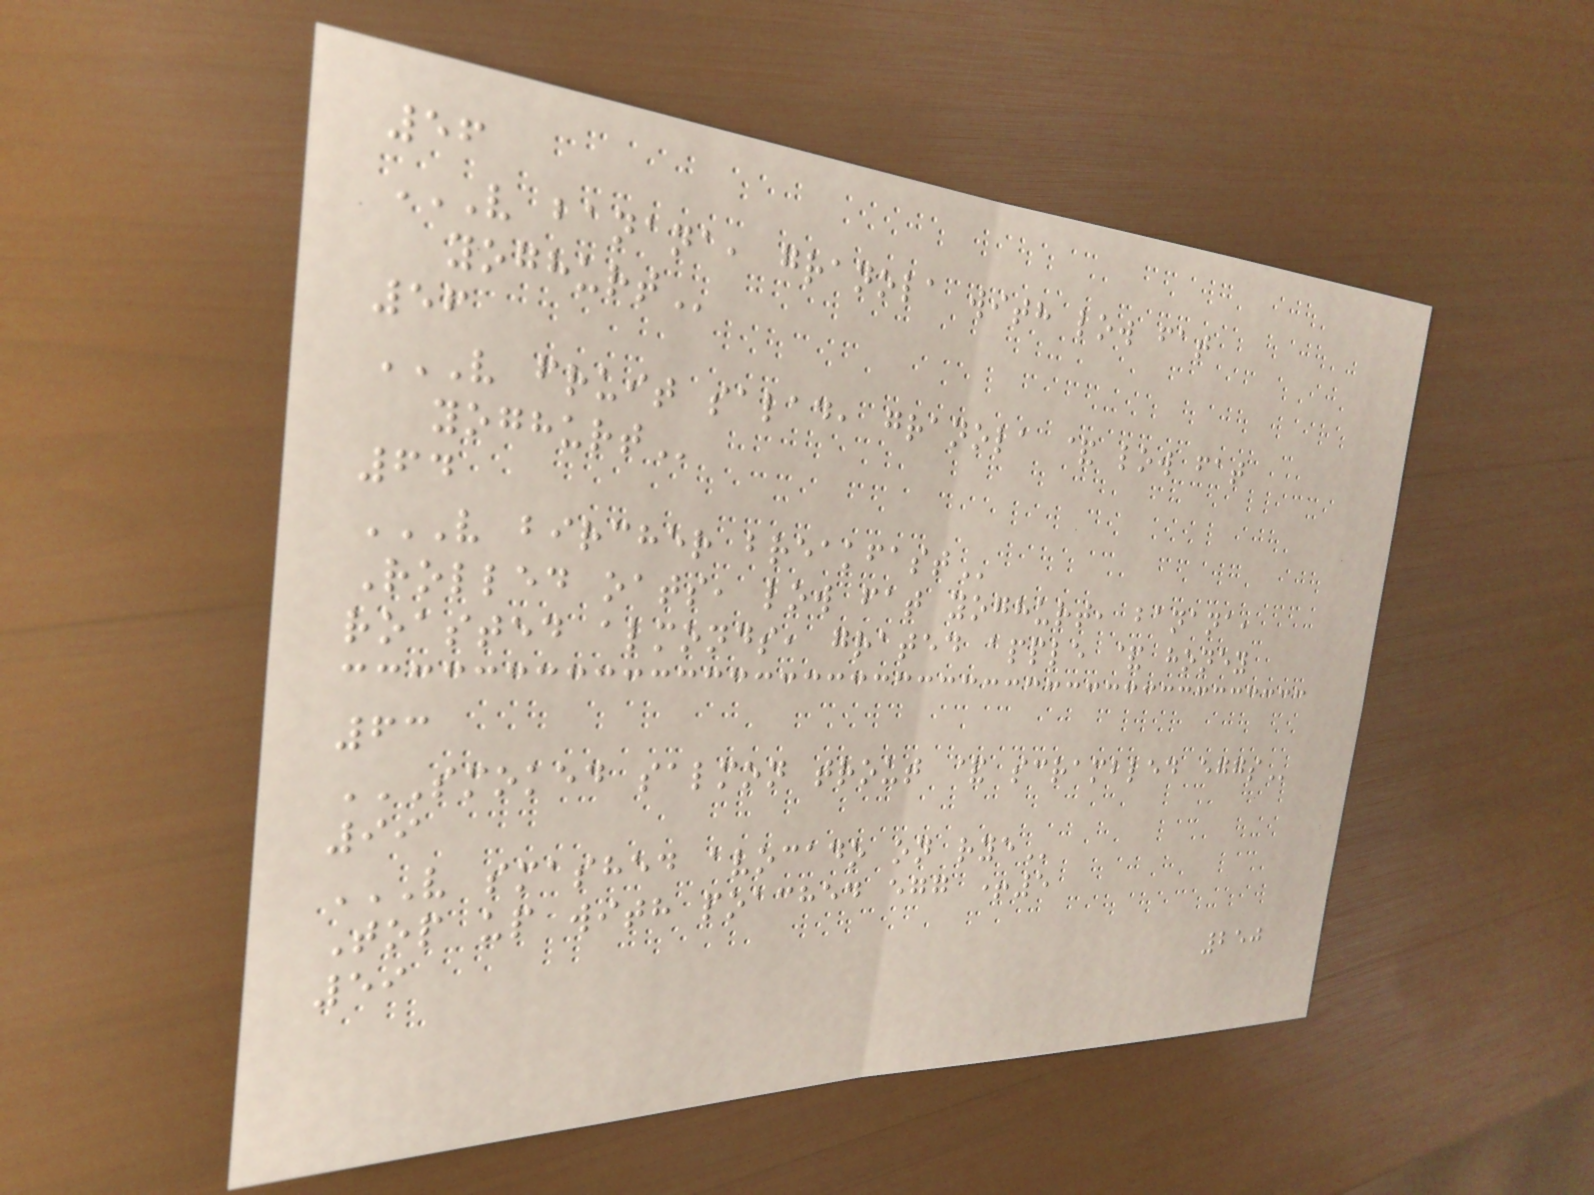56
V BANANA, GRANOLA WITH LOW FAT
YOGHURT
56
V FRUIT SALAD, GRANOLA & LOW FAT
YOGHURT
64
V BIRCHER BREAKFAST
Rolled oats, low fat yoghurt, banana,
roasted almonds, grated apple & honey
63
SMOKED SALMON TROUT & SCRAMBLED EGGS
99
V SMASHED AVOCADO ON RYE
Top up with poached egg +5
59
250
